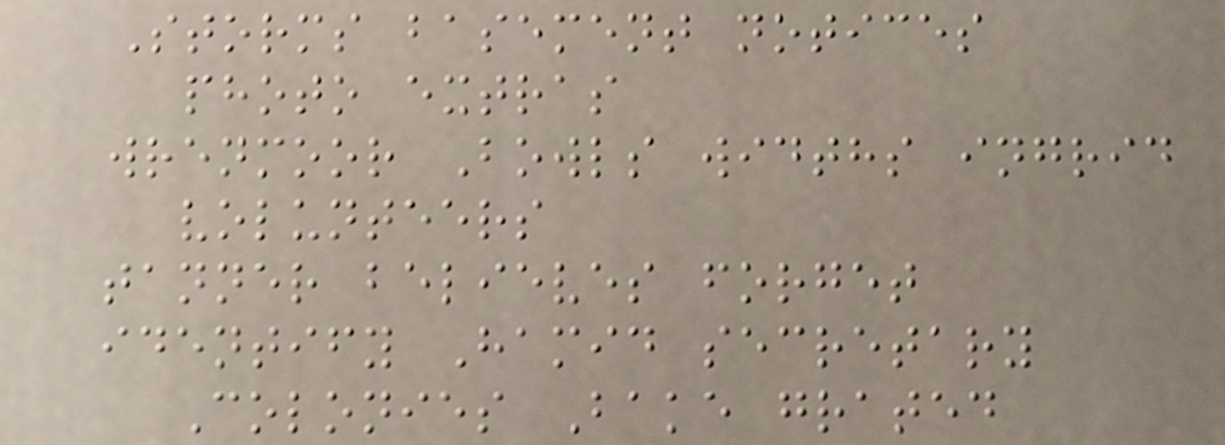Storms basement notices
photo extras
wrenmoor Bowls widths ingrid
volunteers
tanner believes forget
identify Hamid secretary
Colonies Bake grated
